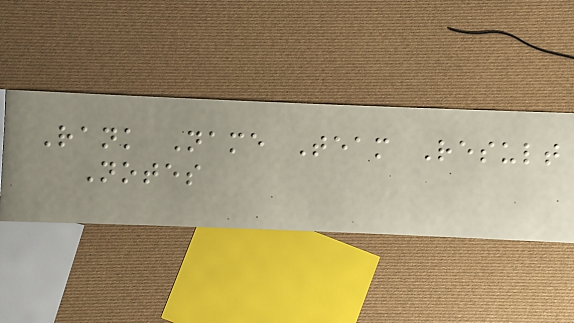Rank Name Team Result
Notes
